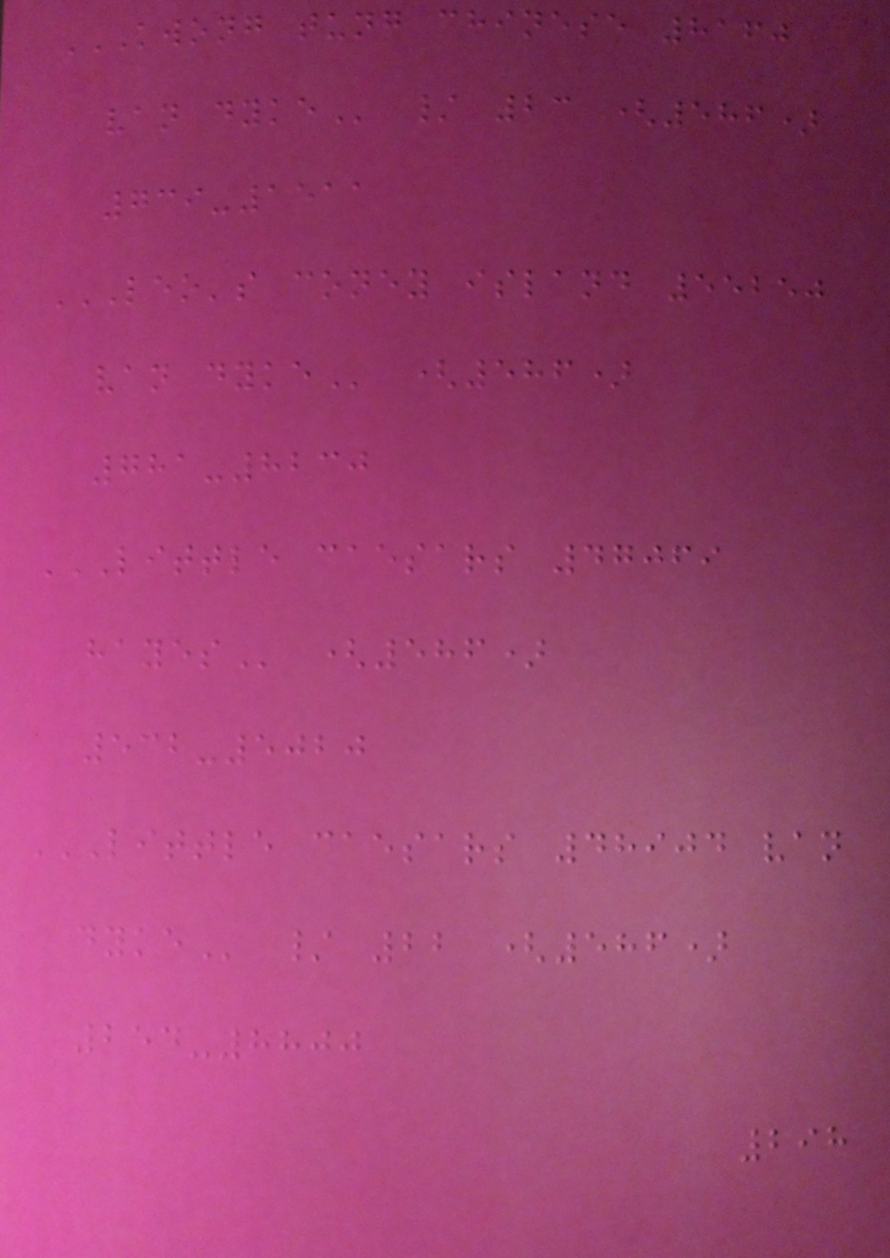KWONG TUNG CHINESE 8160
VAN DYKE / 23 (586)
739-1511
LEO'S CONEY ISLAND 55250
VAN DYKE (586)
781-8230
LITTLE CAESARS 47069
HAYES (586)
532-5020
LITTLE CAESARS 48904 VAN
DYKE / 22 (586)
254-8800
298
